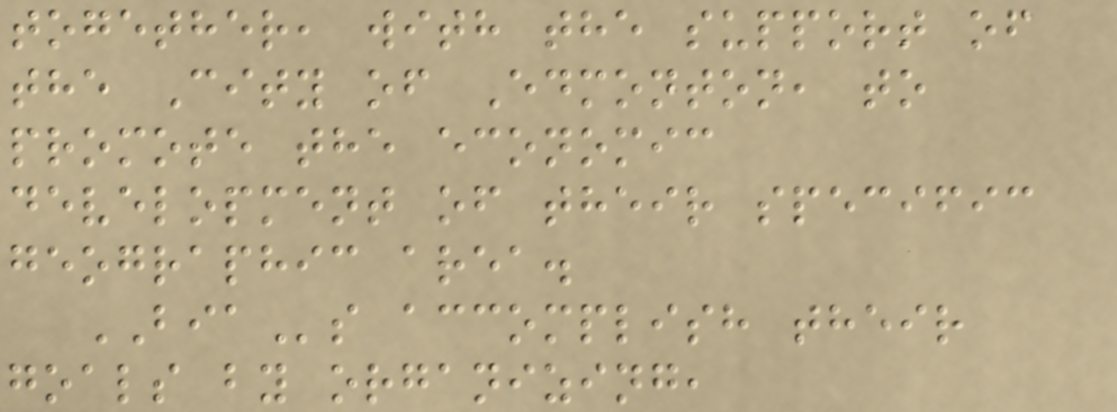together, with the support of
the City of Edmonton, to
promote the economic
development of their specific
geographic area.
BIAs accomplish their
goals by organizing,
